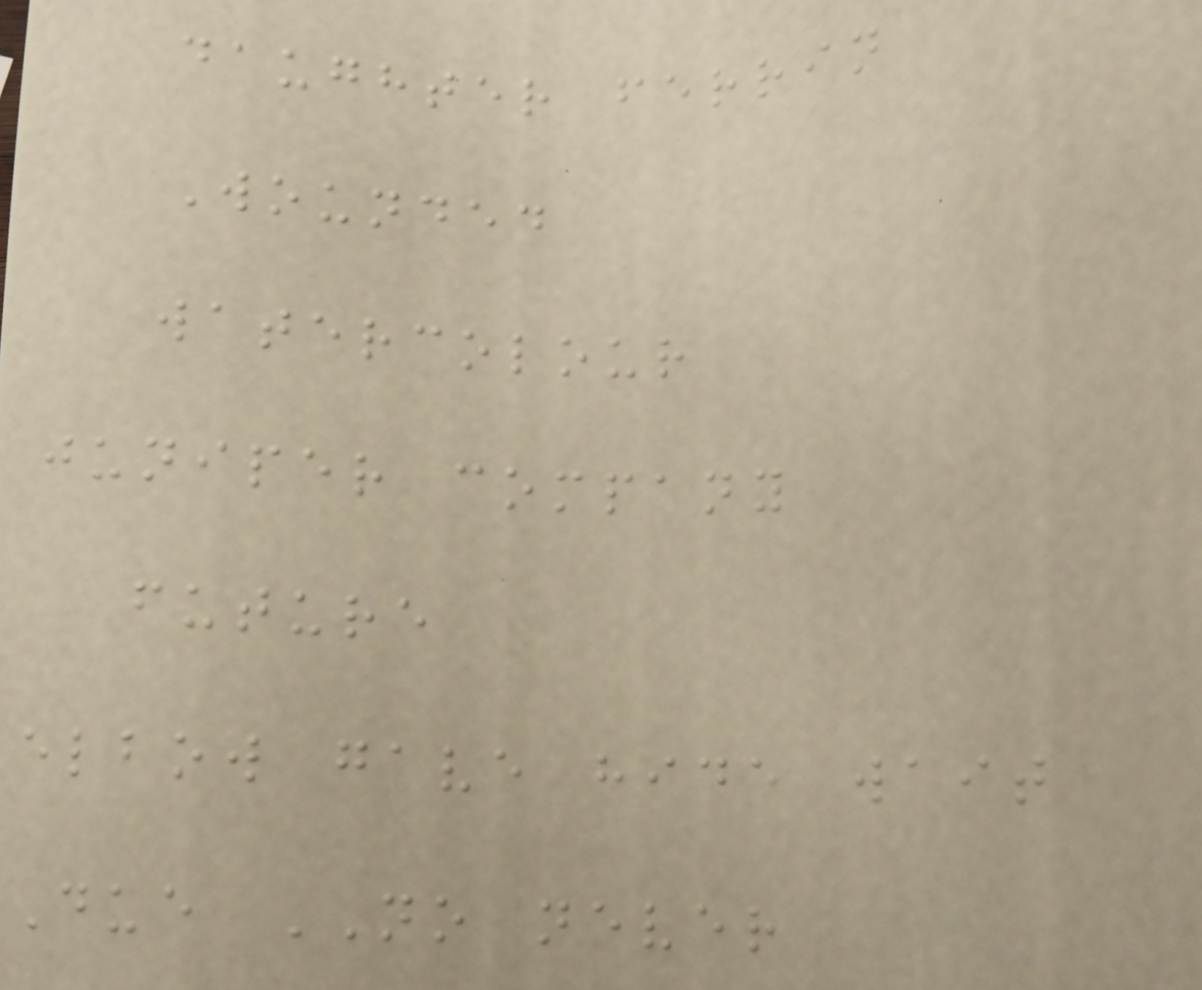daughter ferrin
Wounded
watercolour
juniper company
future
elbow gave hide wait
Due NO never
